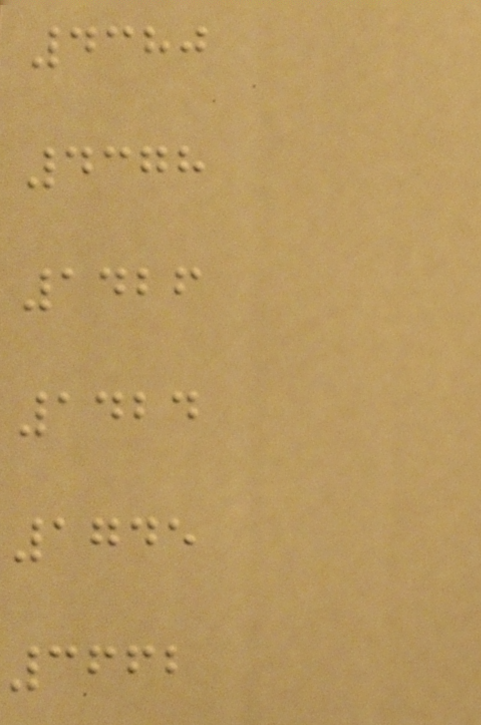4380
4378
1426
1424
1745
3662
